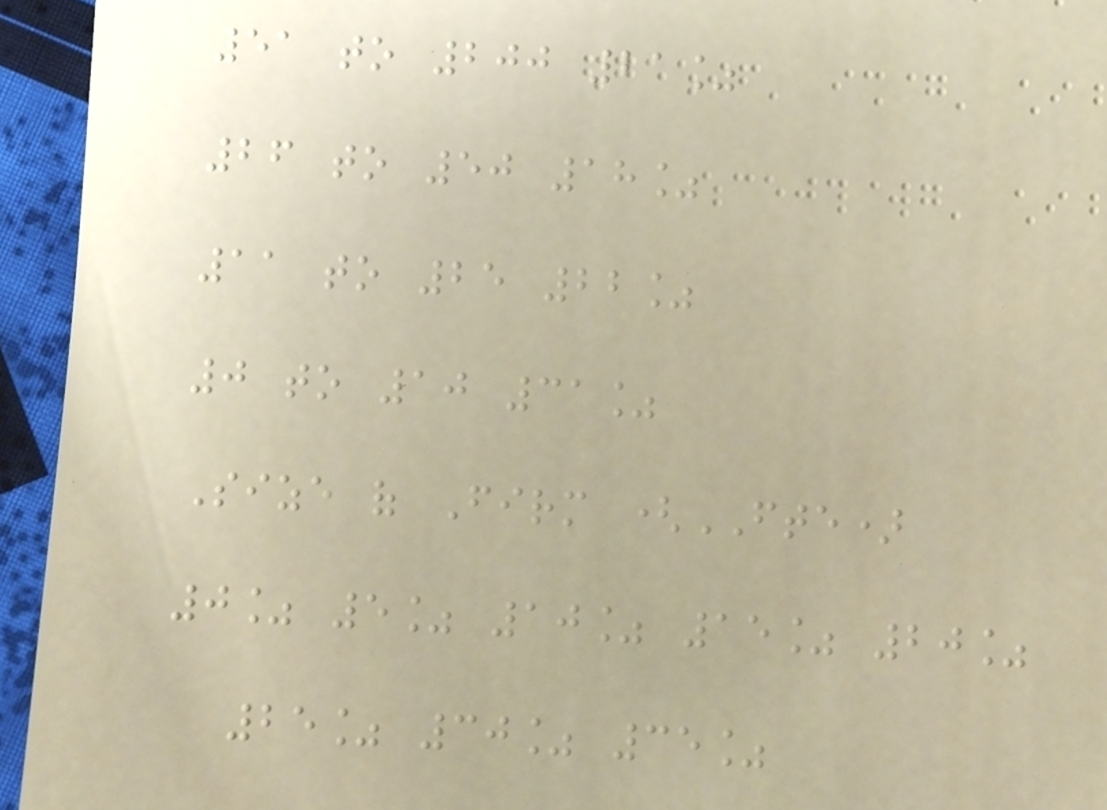51 to 200 21%
26 to 50 18%
11 to 25 22%
0 to 10 31%
Size of Firm (FTE)
0% 5% 10% 15% 20%
25% 30% 35%
